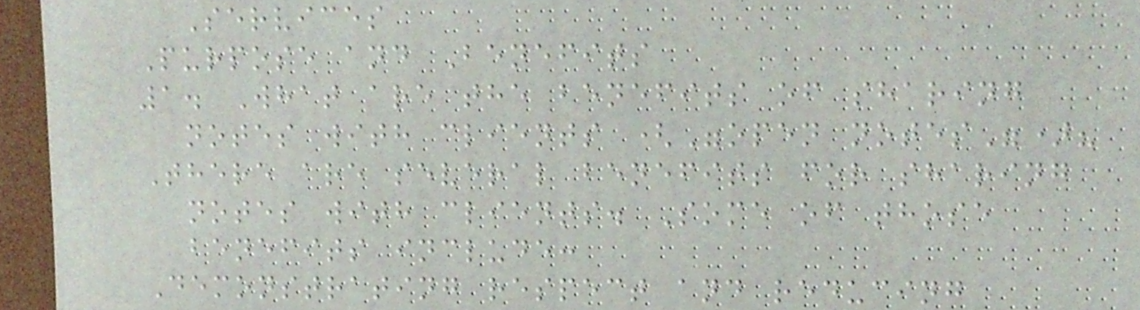Services
Purpose and Benefits
1. What are the benefits of sharing
notes with clients ("open notes")?
There are several benefits for sharing
notes with clients. Some of those
benefits include:
Demonstrating respect and reducing
